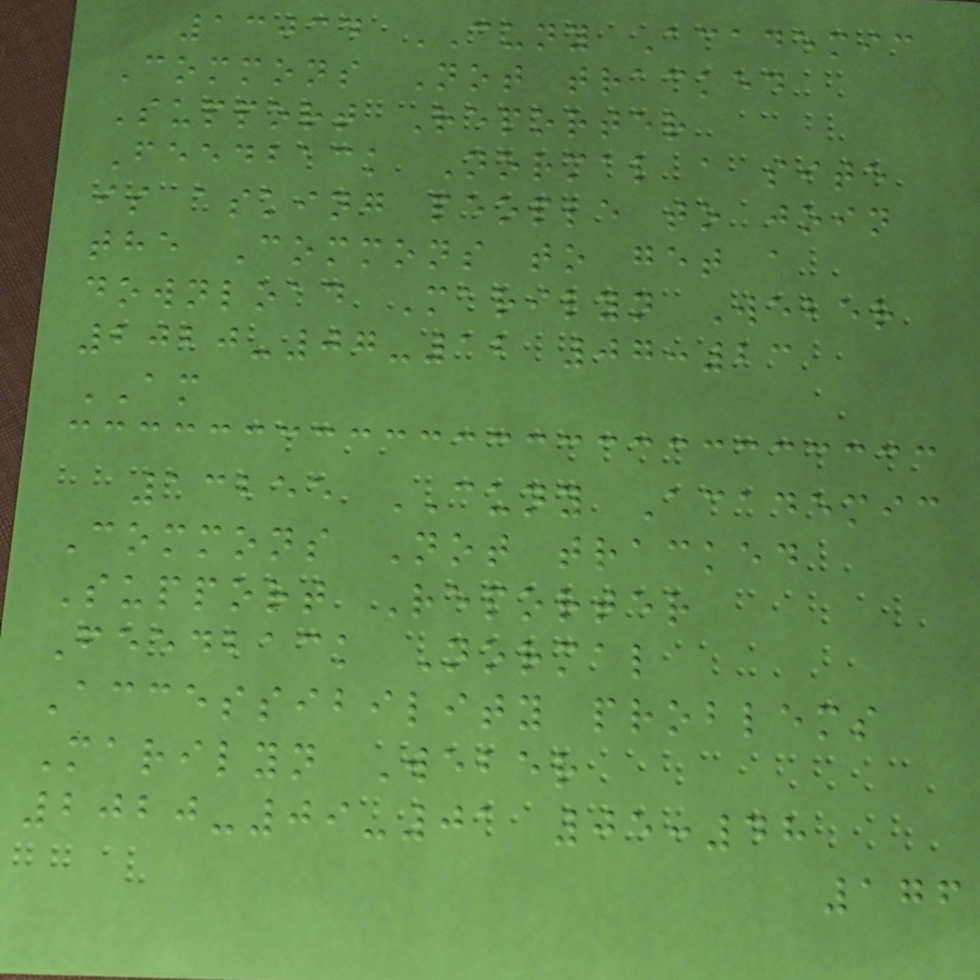13034 CUNY Academic
Commons Not tracked
Support Reporter
Feedback Normal a site
is asking people to join
the Commons to get a
download Marilyn Weber
2020-07-12 07:23
AM
13255 CUNY Academic
Commons Not tracked
Support Reporter
Feedback Normal
Accessibility problems
Marilyn Weber
2020-09-01 05:48
176
